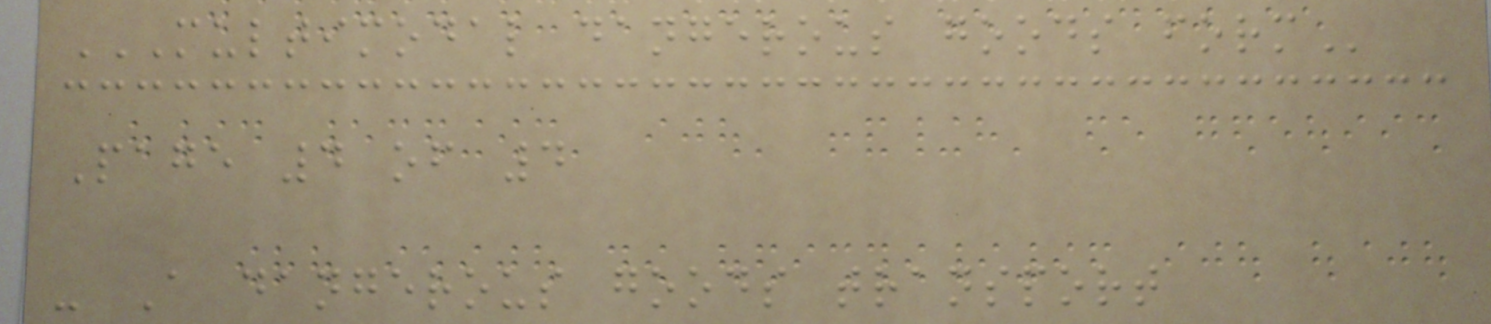MULTIMODAL DANGEROUS GOODS FORM
Page 4 of 4
- A dangerous goods transport
